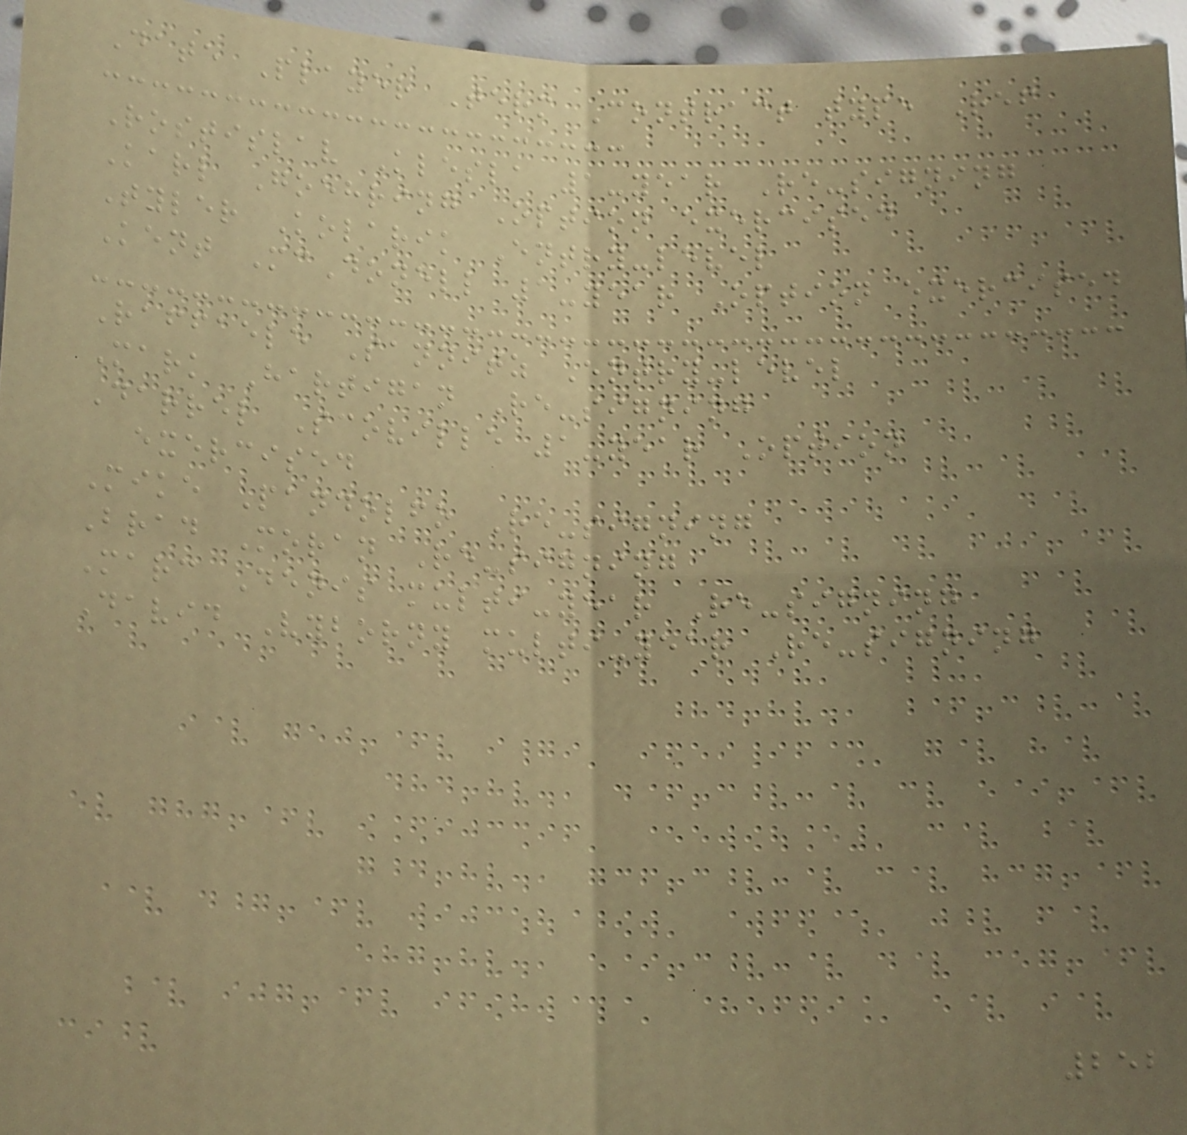Date Player Term Contract type Ref
Rostislav Klesla 1-year Re-signing
Karl Goehring Option exercised
Tyler Kolarik Entry-level
Kent McDonell 1-year Option exercised
Raffaele Sannitz Entry-level
Mark Hartigan Re-signing
Darrel Scoville 1-year Option
exercised
Mike Pandolfo Re-signing
Brad Moran Re-signing
Marc Denis multi-year Re-signing
David Vyborny multi-year Re-signing
252
